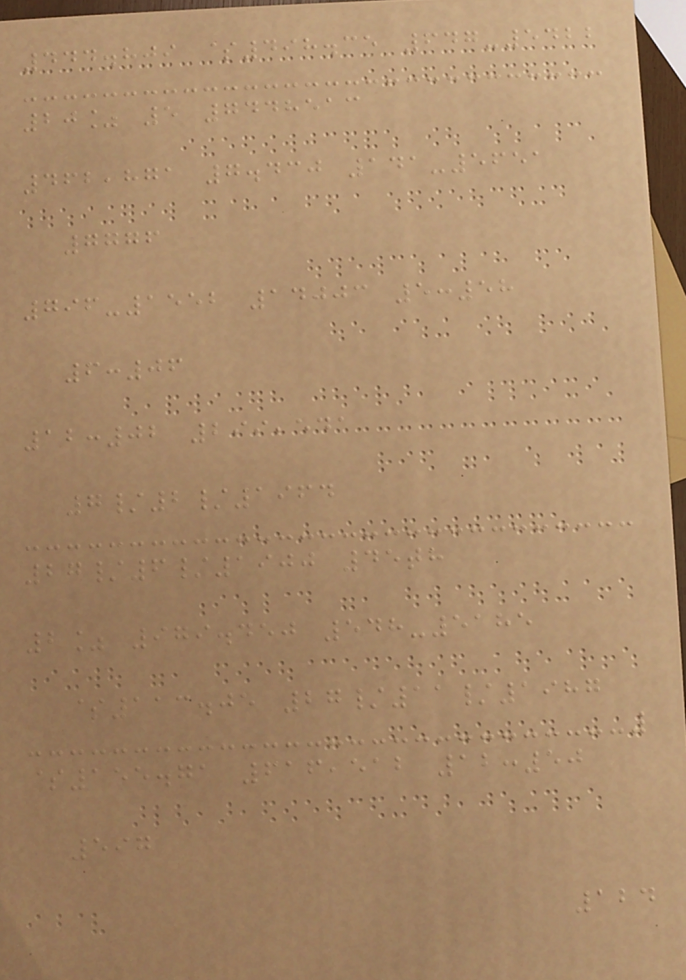444.809 $498.35 647-5422
20% 5 7448513
462,871 7.430 141-5651
7776
796-1552 14003 5:58
6:06
12:02 299,541
7/2/1964
27/6/1900 45th
2% 979.450 548-5185
$113.05 27/11/1987
$155.71 616,512 12:50
597
124
